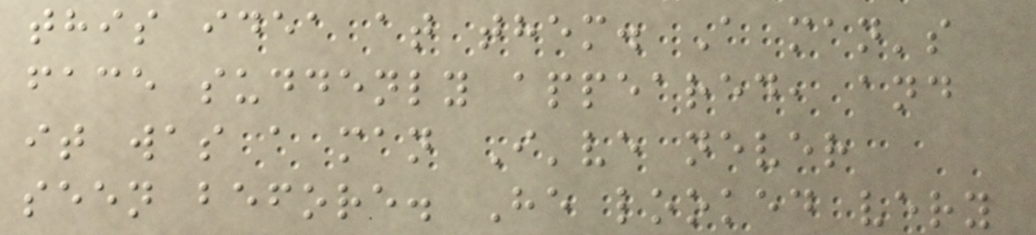this idea at them. A man's
face suddenly appeared, and
it was a man I've never
seen before. He looked very
